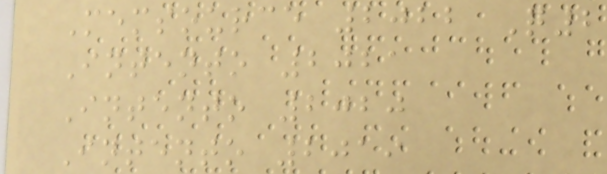Memsource 2022 Q2
Intento 2021
Intento 2020
Intento 2019
